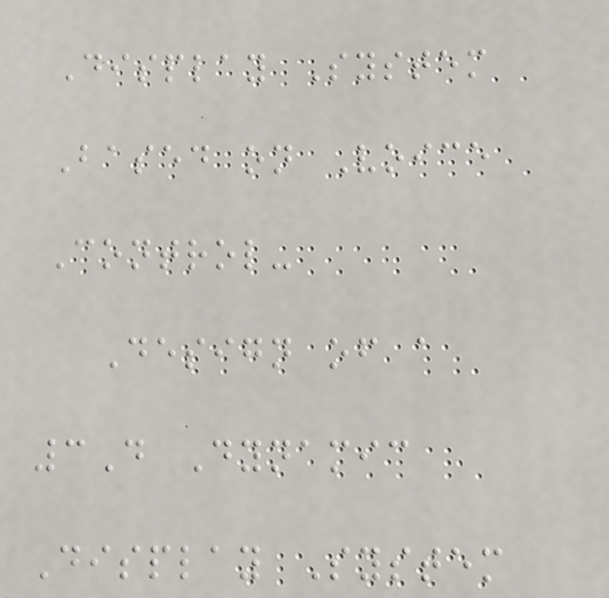Display System
Based on Voice
Control-
Design of a
3D Dynamic
Display System
